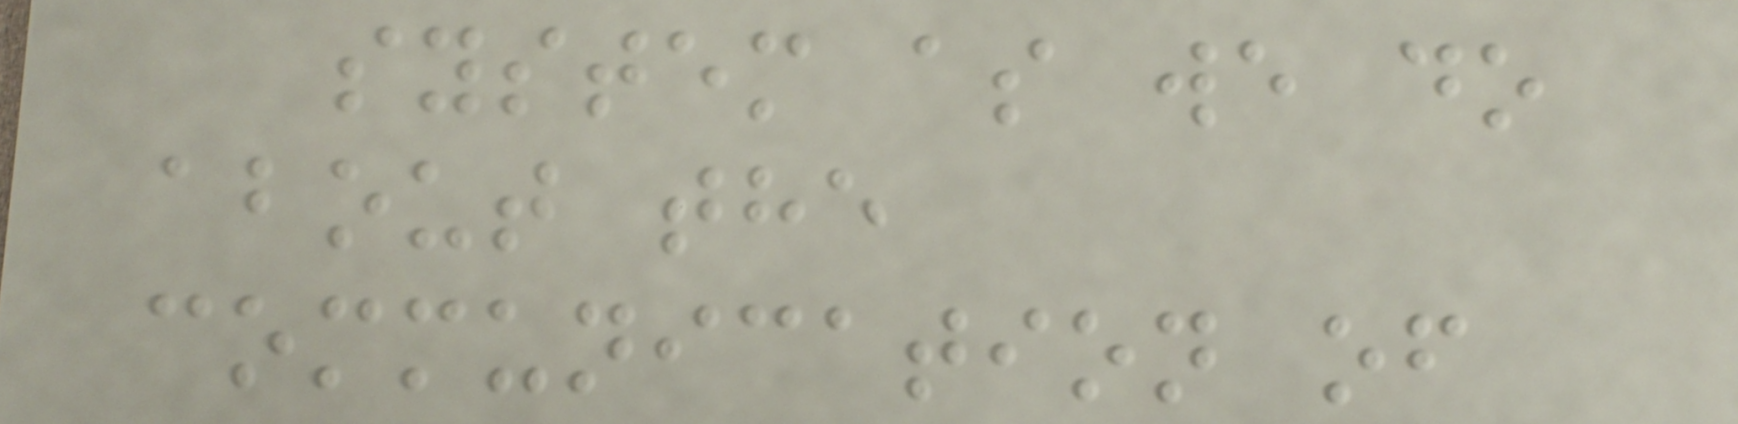system as we do
about the
communication of
